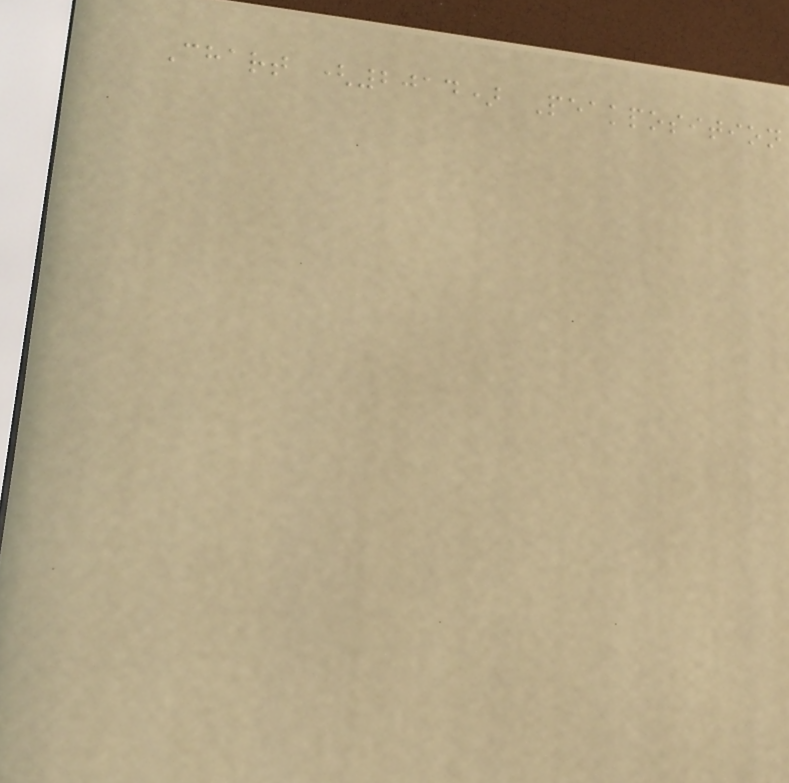Chart (2014) Peakposition
